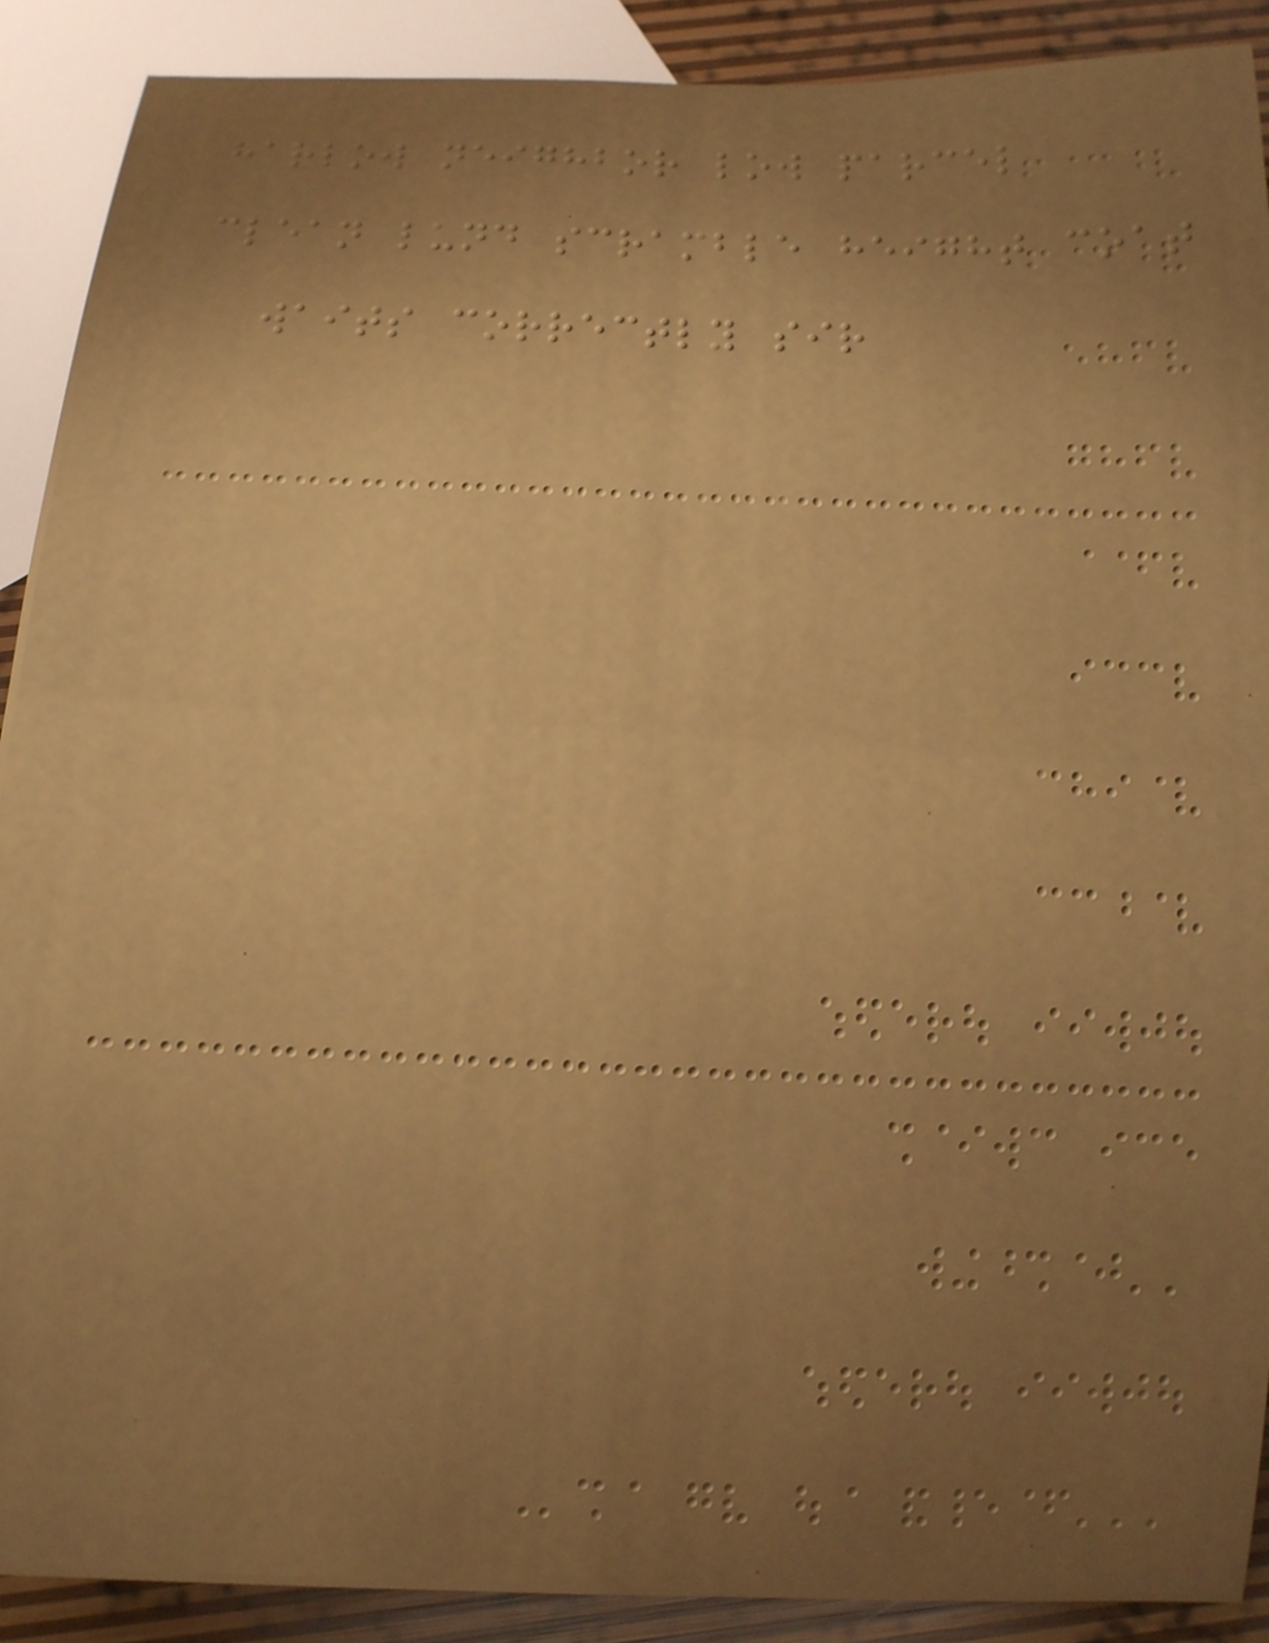harlow neighbor low parcel
clean lund scramble height coat
waits correctly sir
